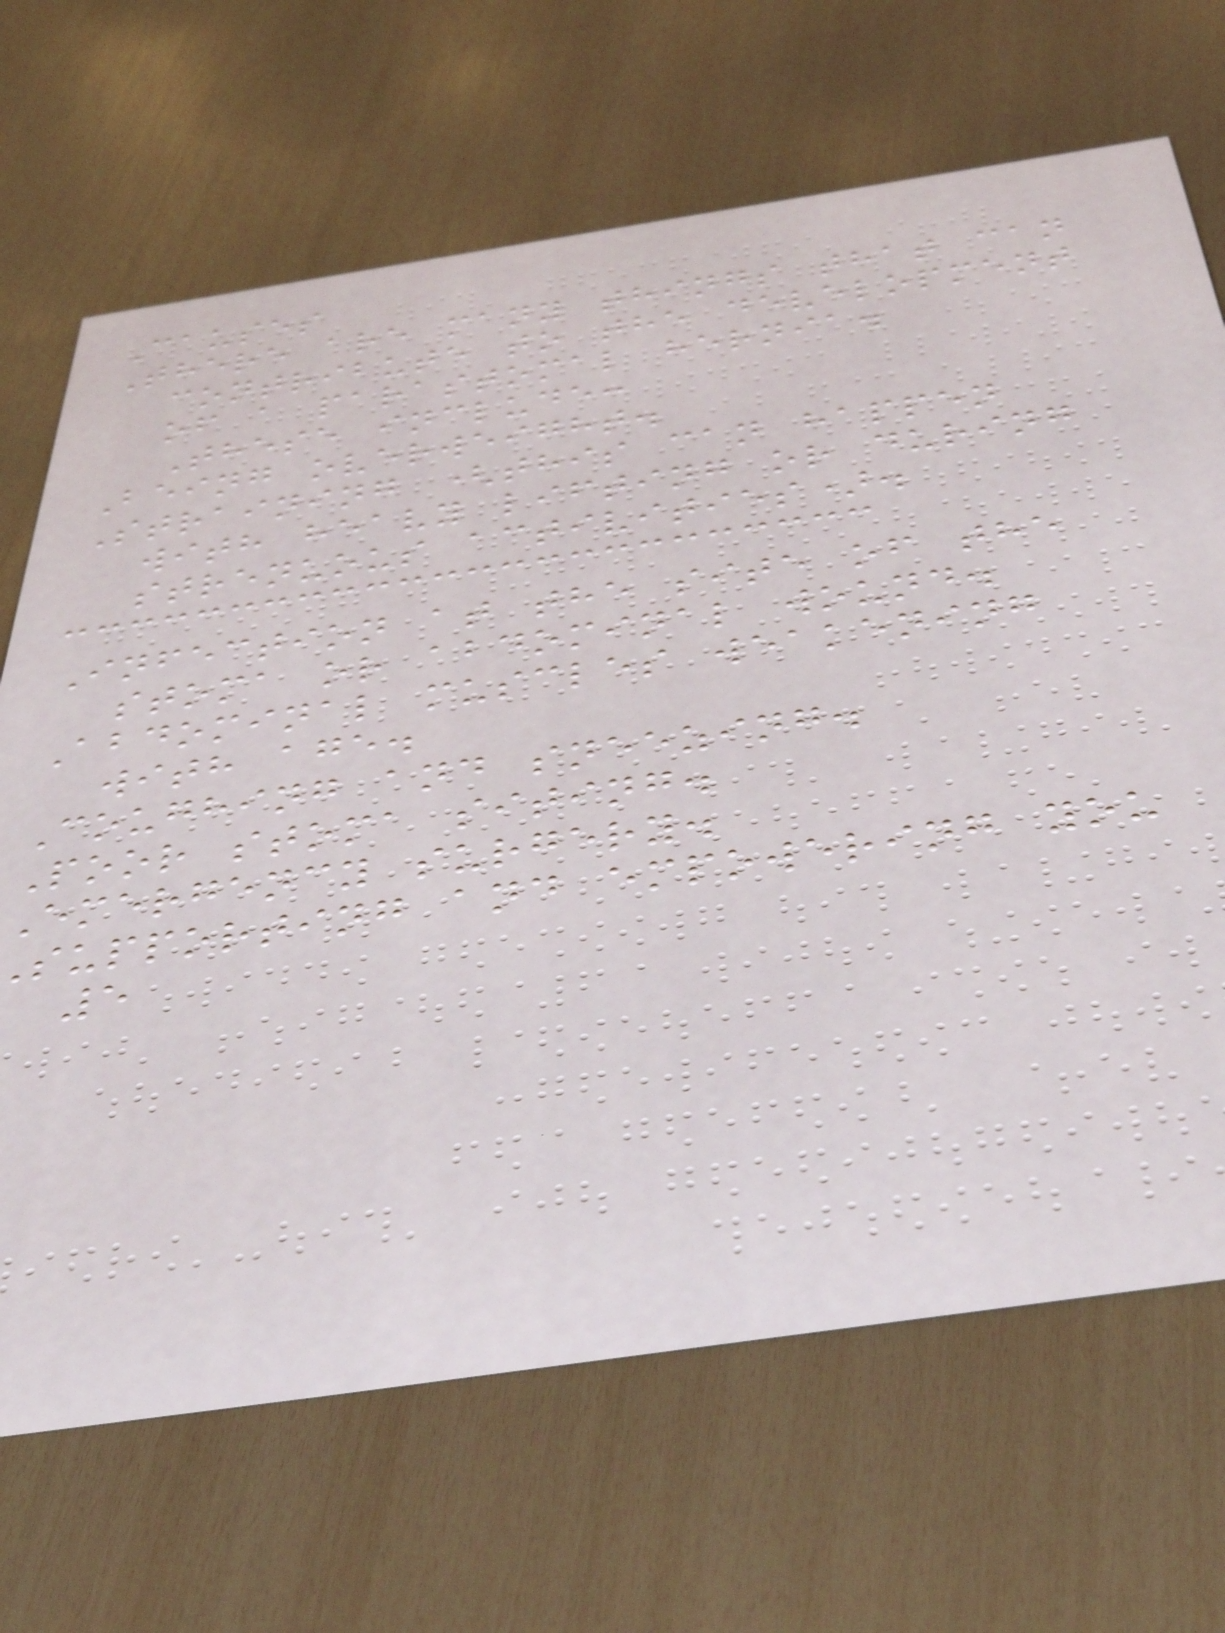Causes
There are many things that can
contribute to the development
of a parastomal hernia.
These include:
Being overweight.
Straining (this can happen
with heavy lifting or during
strenuous activities).
Infection at the site of the
stoma or abdominal wound.
Abdominal muscles weakening
with age.
Coughing and sneezing.
Poor stoma siting.
Emergency surgery.
supporting and empowering you
5
